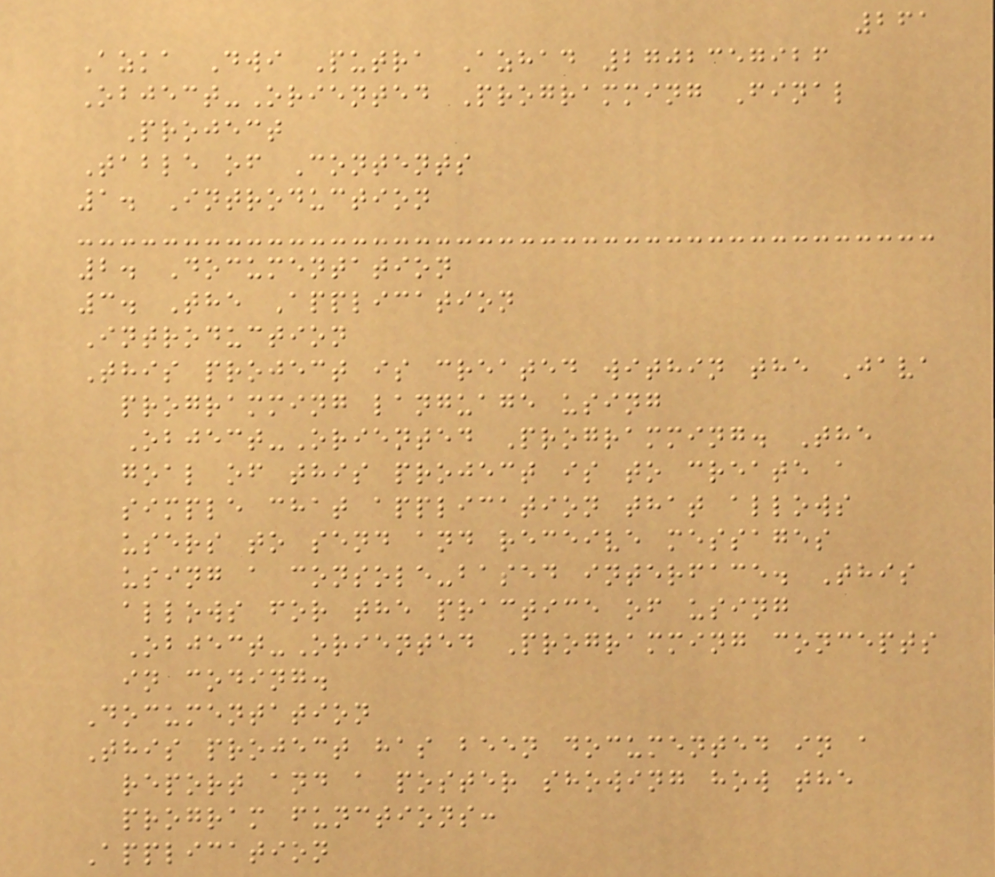261
Azka Dwi Putra Azhad 2702357926
Object-Oriented Programming Final
Project
Table of Contents
1. Introduction
2. Documentation
3. The Application
Introduction
This project is created within the Java
programming language using
Object-Oriented Programming. The
goal of this project is to create a
simple chat application that allows
users to send and receive messages
using a console-based interface. This
allows for the practice of using
Object-Oriented Programming concepts
in coding.
Documentation
This project has been documented in a
report and a poster showing how the
program functions:
Application
